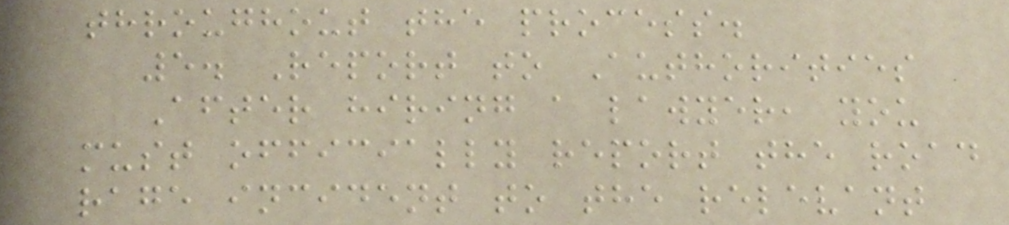throughout the process.
5. Report to Authorities
After hiring a lawyer, you
must officially report the road
rage incident to the relevant
